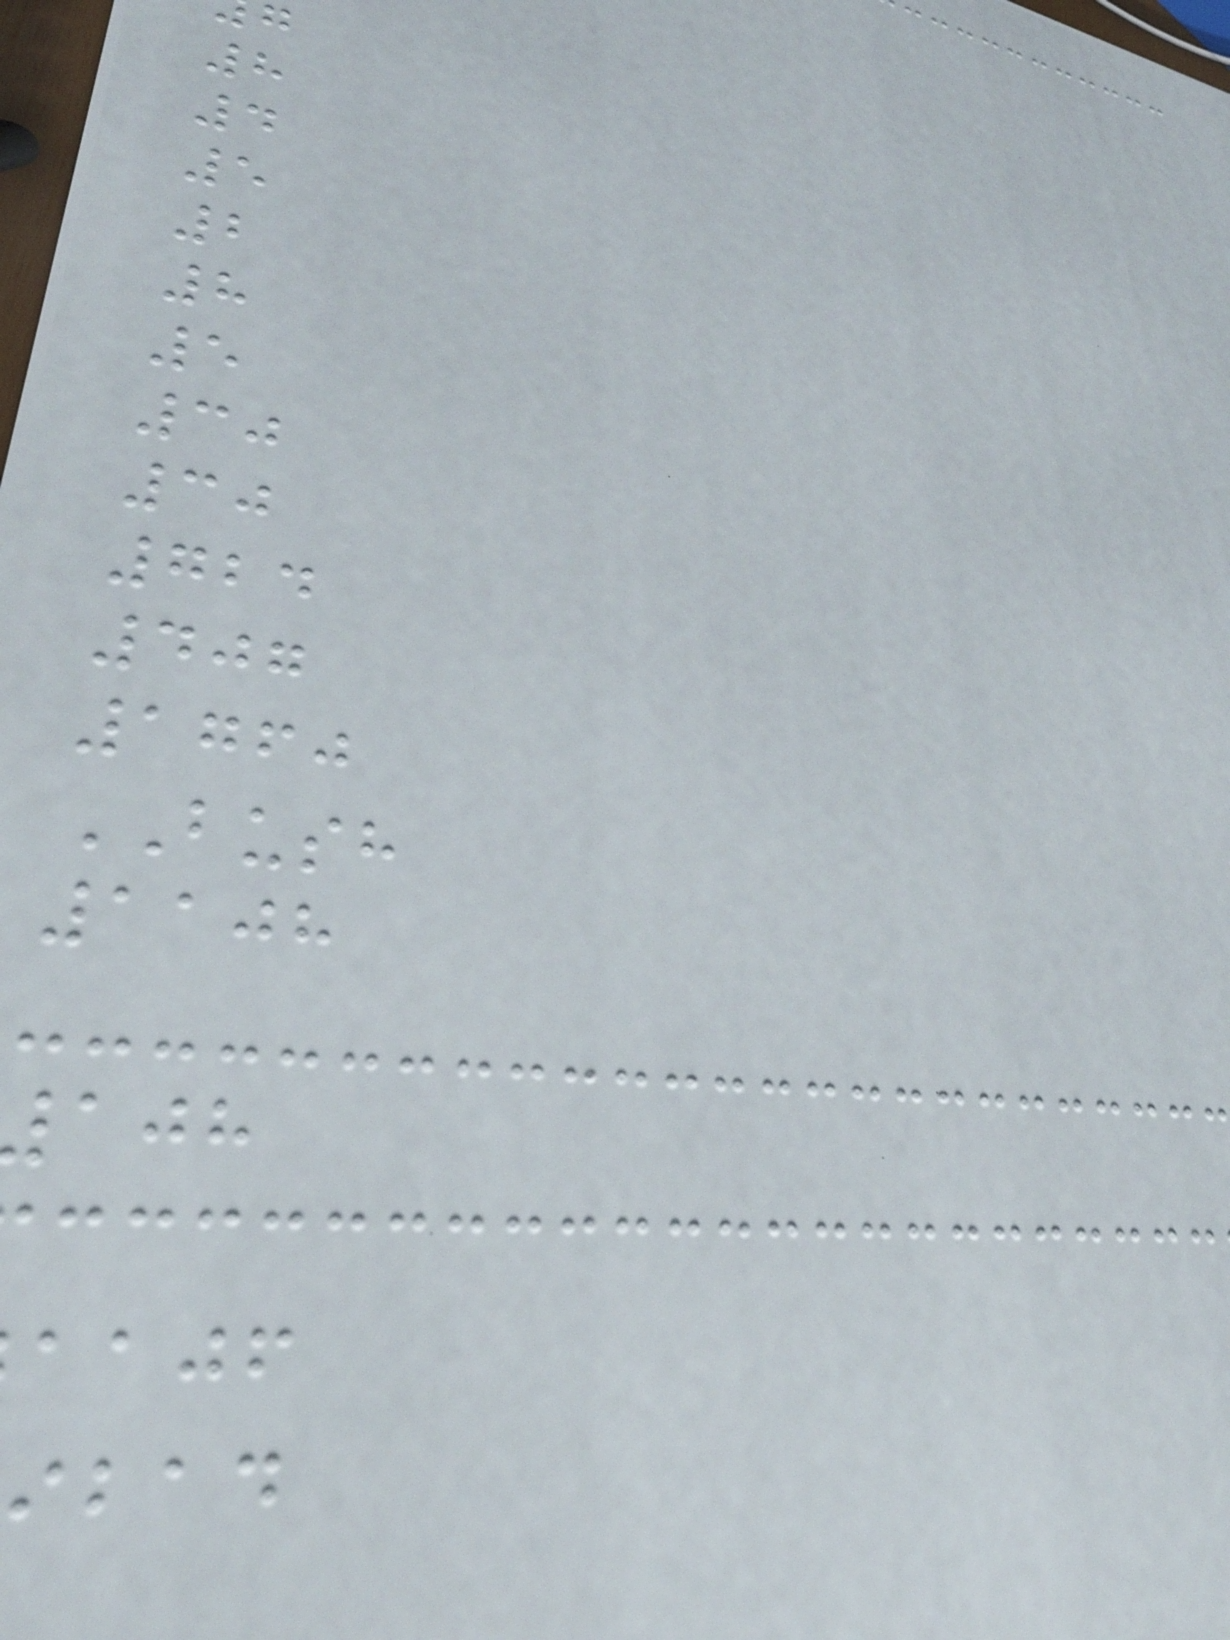8
4
5
2
8
5
30
30
724
407
1760
BUSH
1108
aajf
ibad
